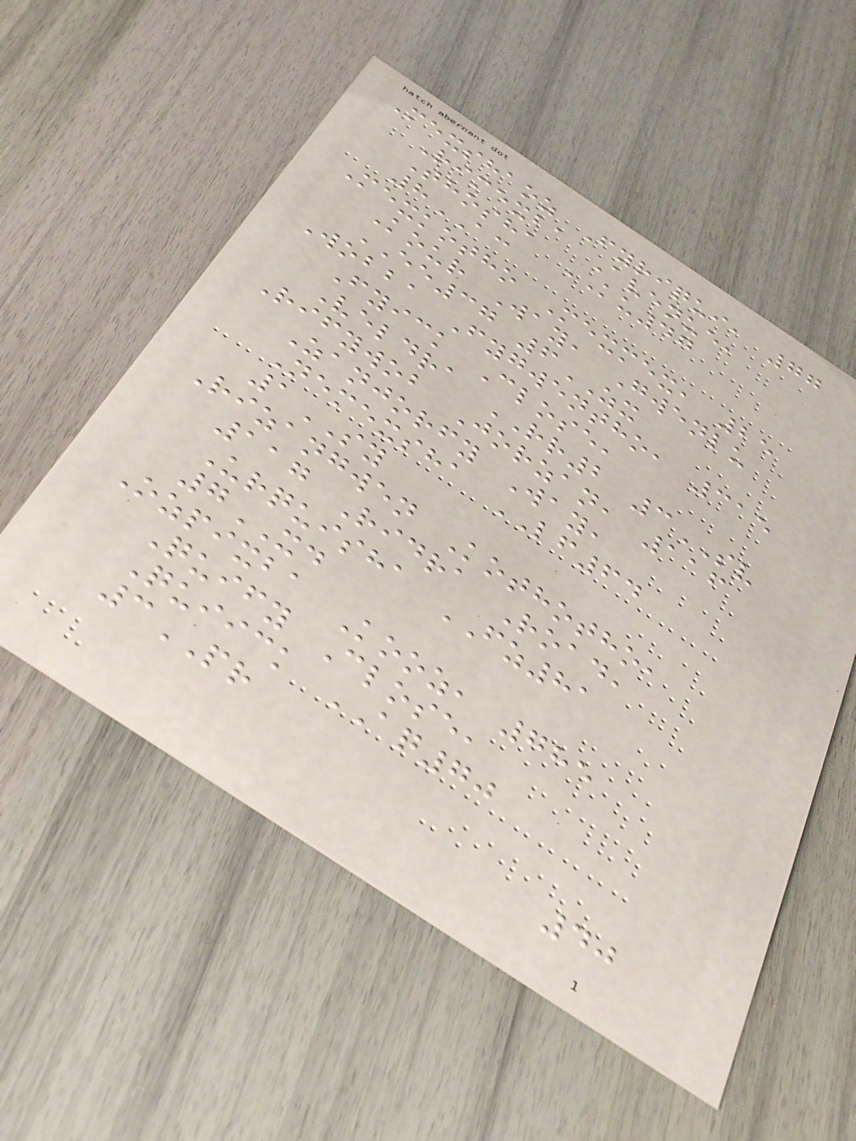Mexshaoz Fyriqui, 77
Rimexba Avenue,
Thosha KU47
8AC
Mexkotho Mexmex, 25
Kour Way, Gwenlu
EE37 6ZX
Wobba Fygwentho, 315
Fyick Close,
Veldra RR2 3SV
Rifywob Jorzan, 116
Zanjorfy Way,
Nemexsha LF64
1SY
Rizangwen Kothotho,
117 Ridra Road,
Urquisha FZ81
7XD
Ozpixba Kooz, 785
Quify Close,
Quiick AQ70
3PR
40
